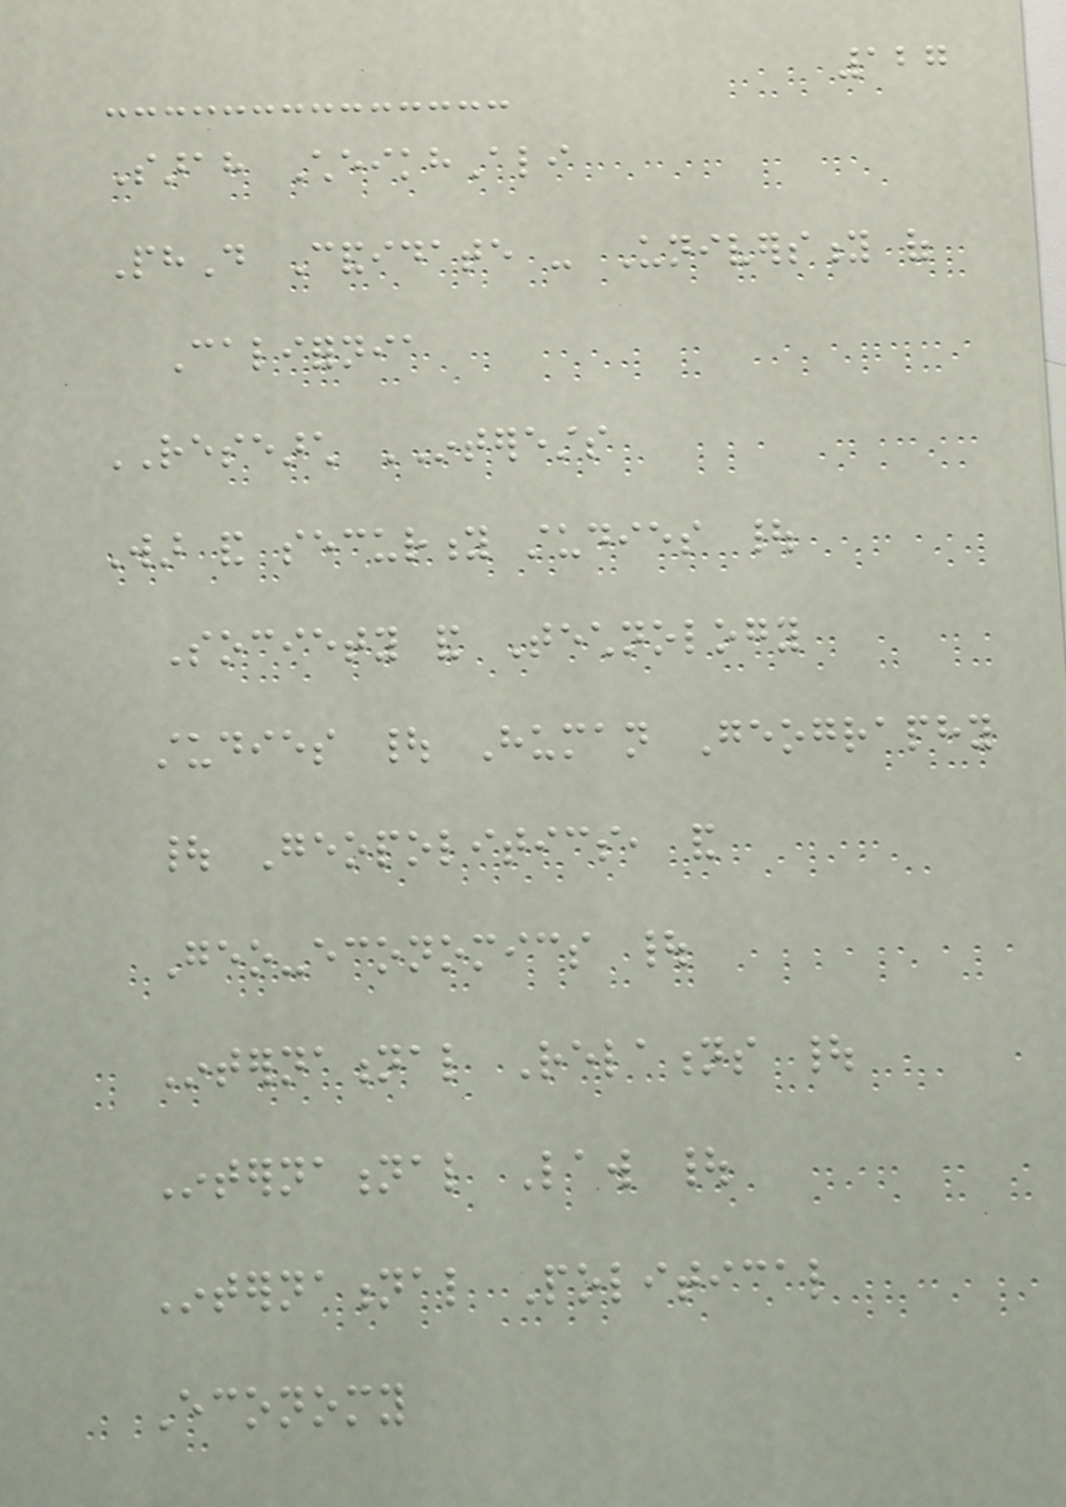127
Sarah CheikhAli
PhD Candidate - University of
California
RESEARCH INTERESTS
War and security studies |
Society and Technology
studies | Human Geography
| Geopolitics, and
Geo-economics |
International Relations |
International Law |
International Political
Economy
